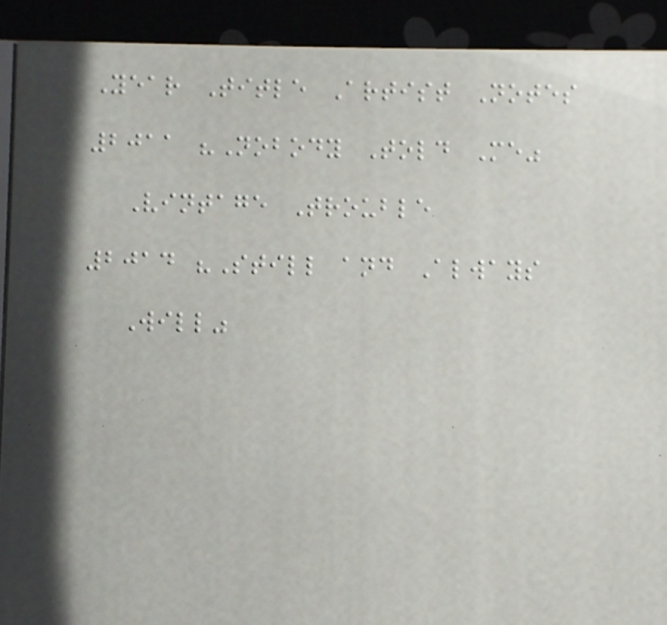Year Title Artist Notes
2011 "Nobody Told Me"
Vintage Trouble
2014 "Still and Always
Will"
